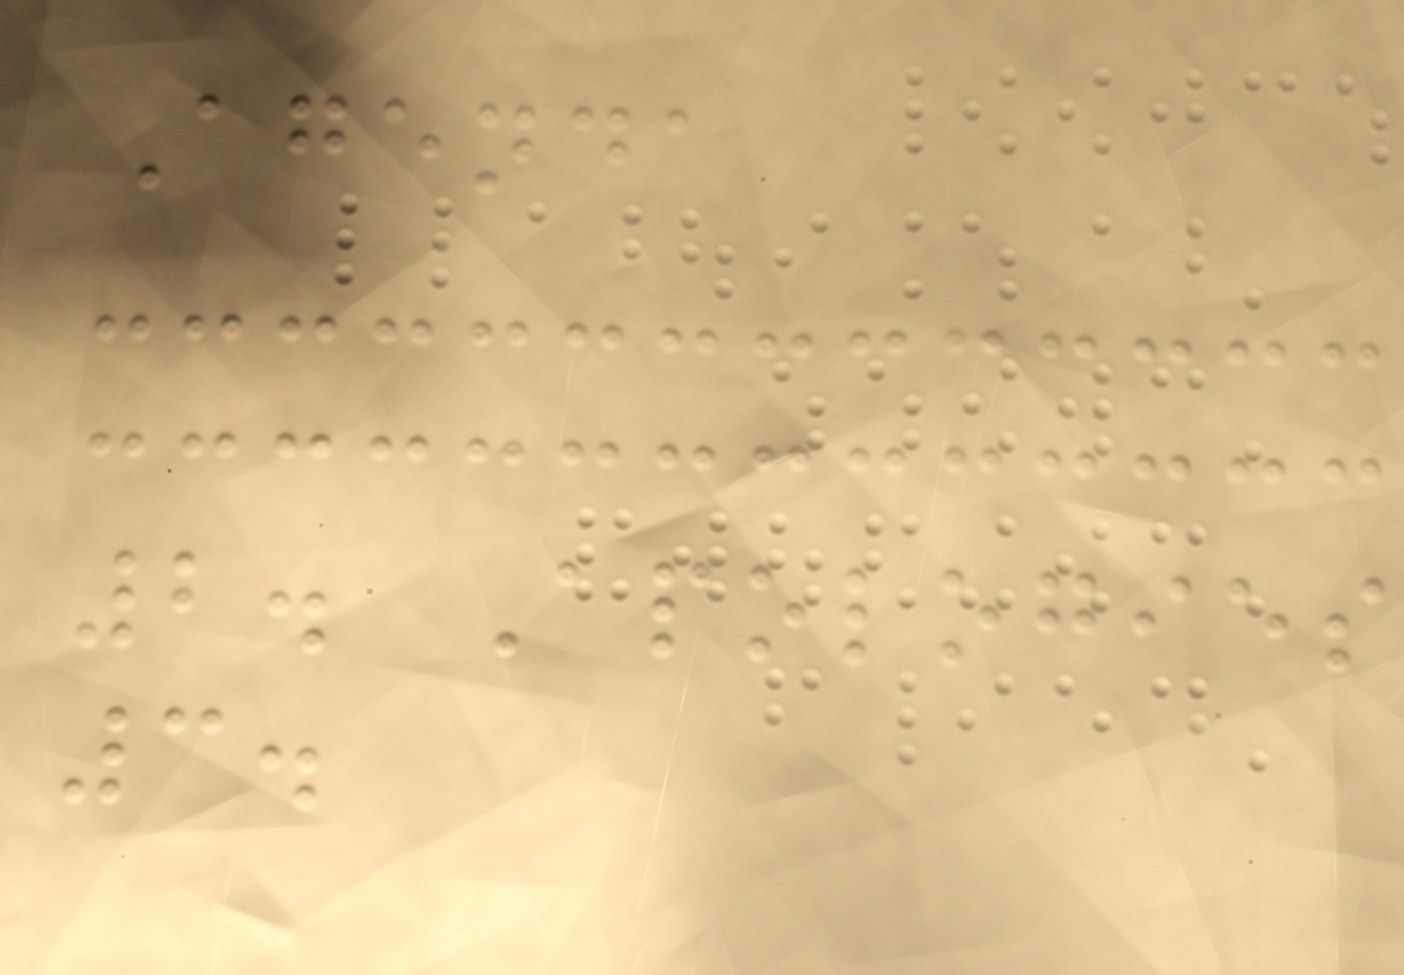Agenda
2. Apologies
3.
